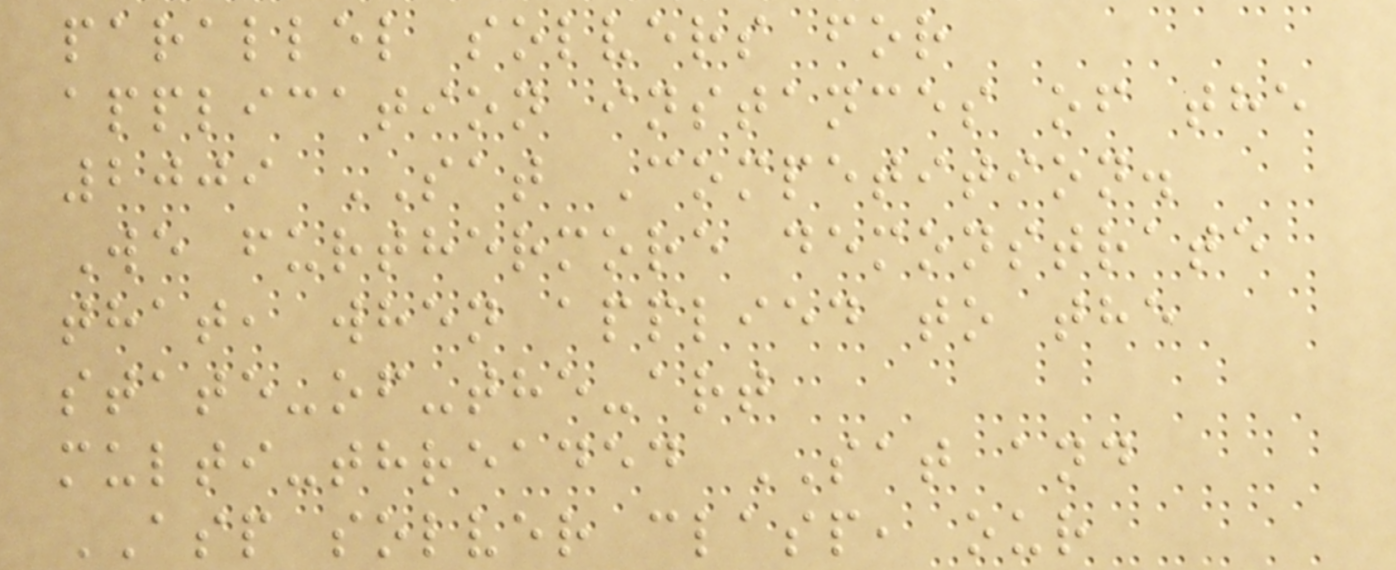parallel solvers for
application instances of the
2009 SAT Competition.
We furthermore demonstrate
that, when applied to the
state-of-the-art
multi-threaded SAT and
ASP solver clasp, our
